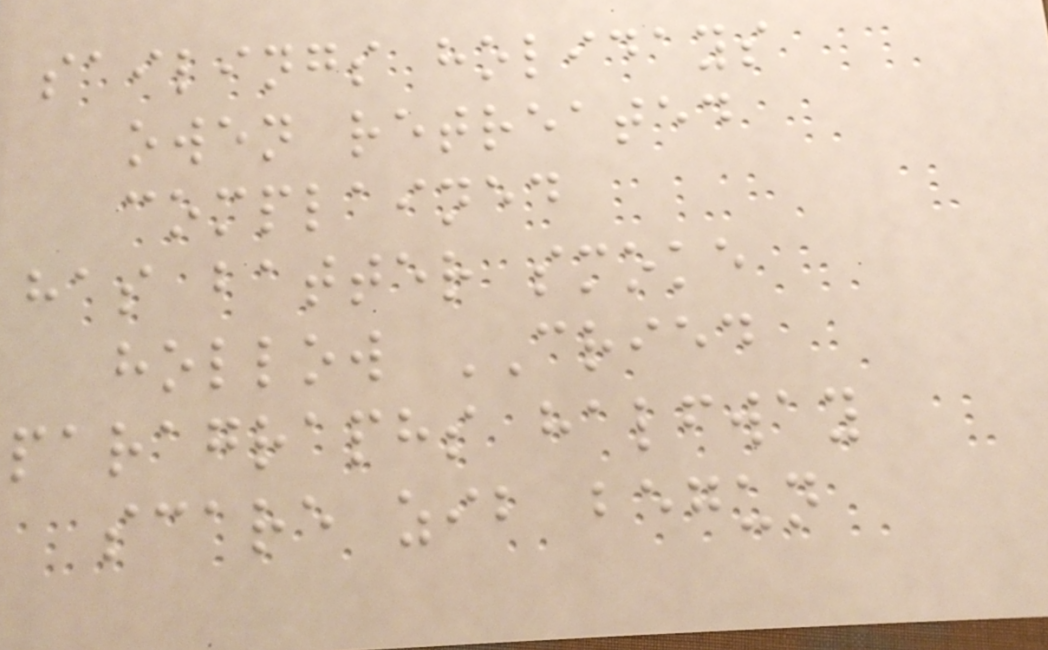sailings holidays
owen retreated
complained
has batter smoke
hollow CRIED
paragraphs halfway
scare zib begun
